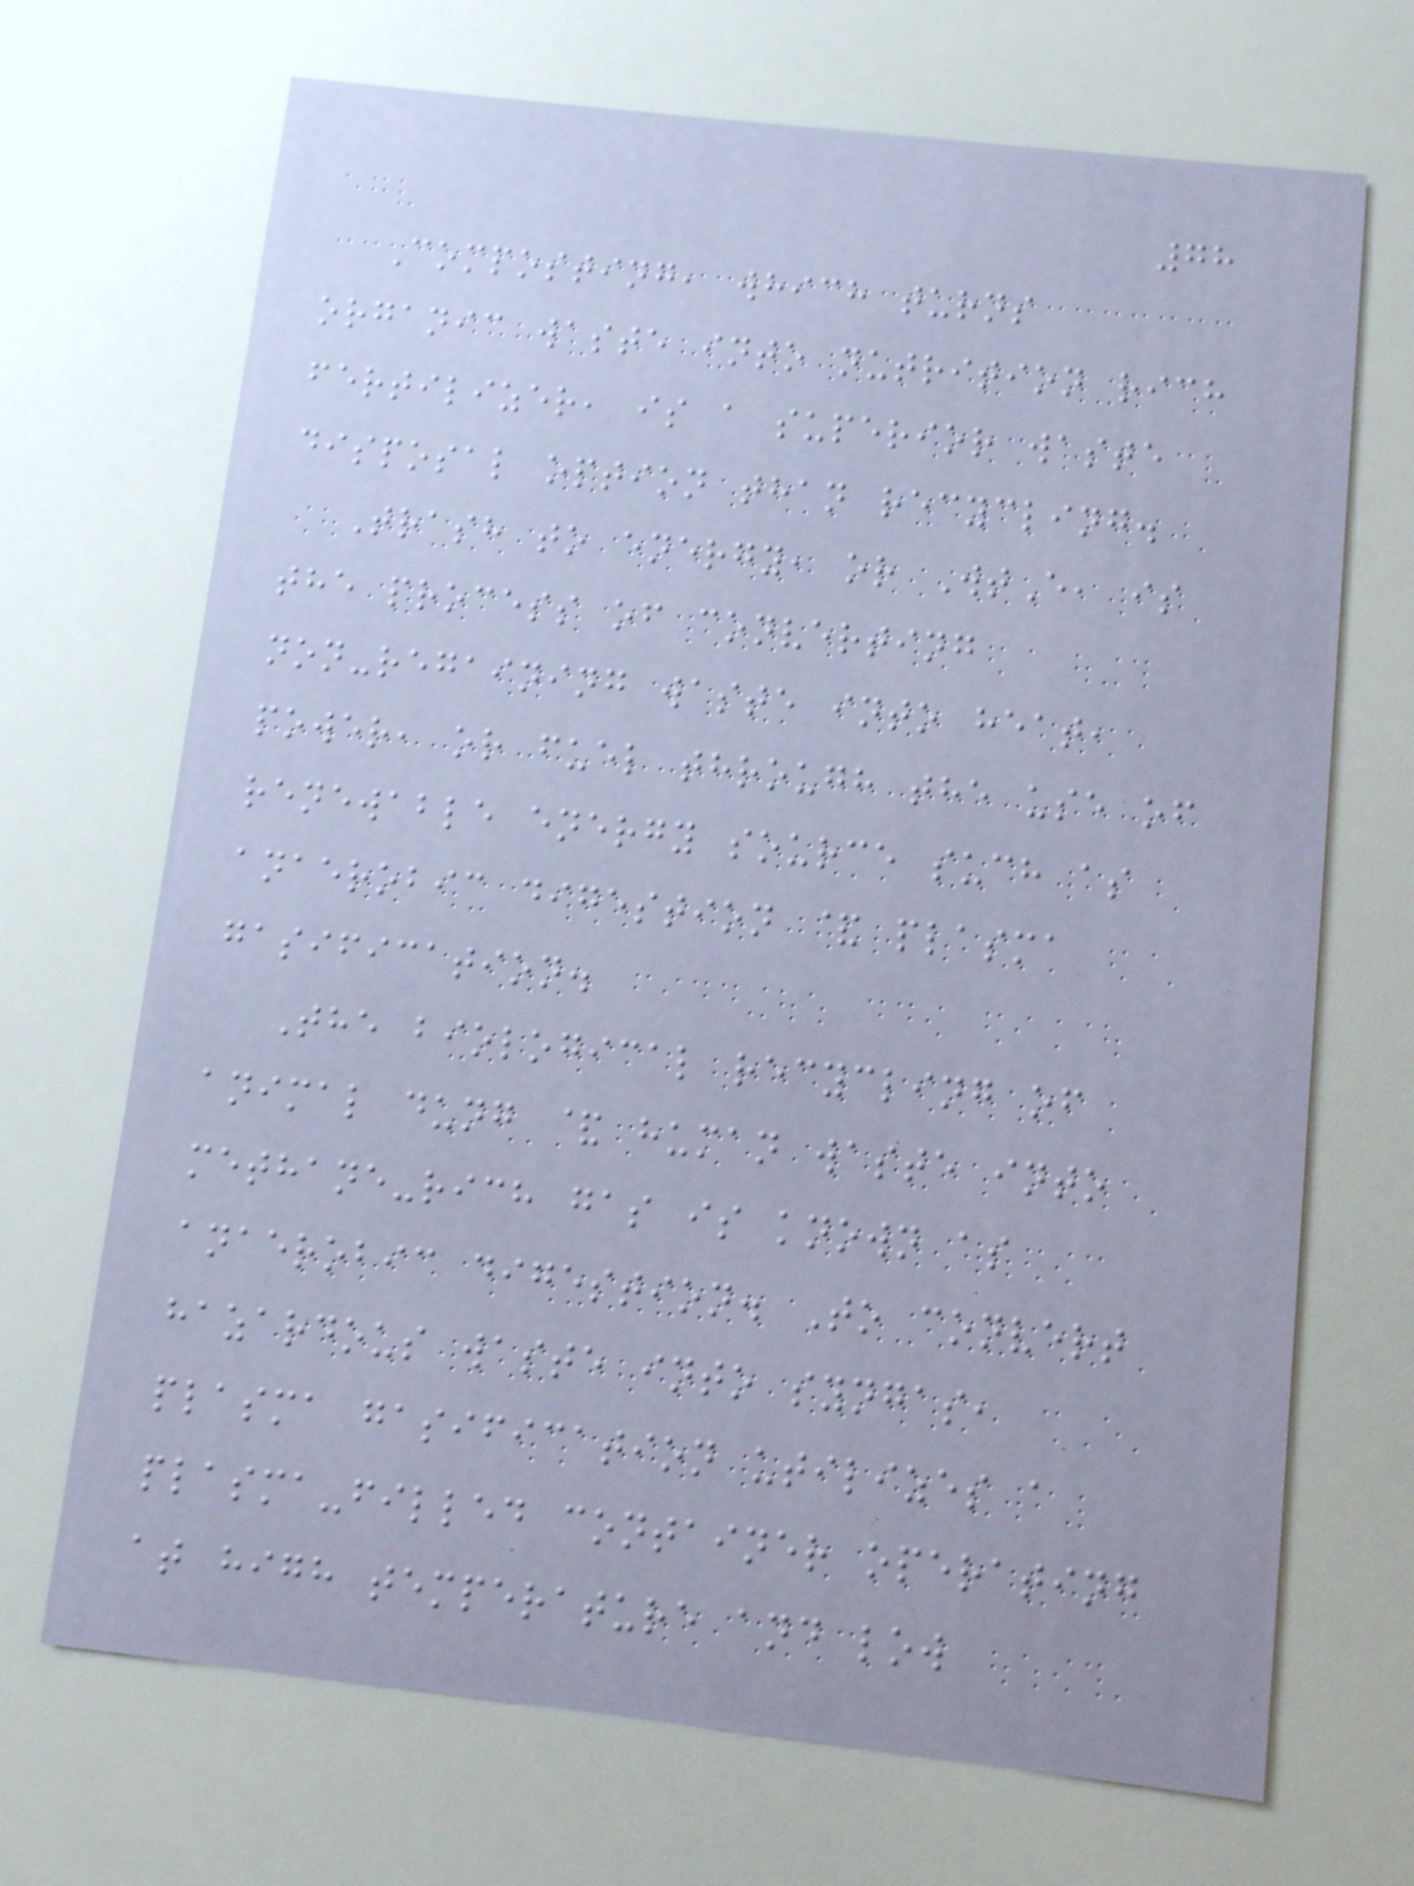78
Composting, which turns
organic waste into nutrition rich
fertilizer, is a superior waste
disposal option than recycling.
Trash to energy, or WtE, is
the process of converting
non-regaining waste into heat,
power, or fuel through the use of
renewable energy source such as
anaerobic digestion & plasma
gasification.
The biological recycling of
animal dung & human waste into
methane-rich gas is known as
anaerobic digestion. To convert
hazardous waste into syngas,
plasma gasification utilizes a
plasma-filled container operating
at high temperature and low
